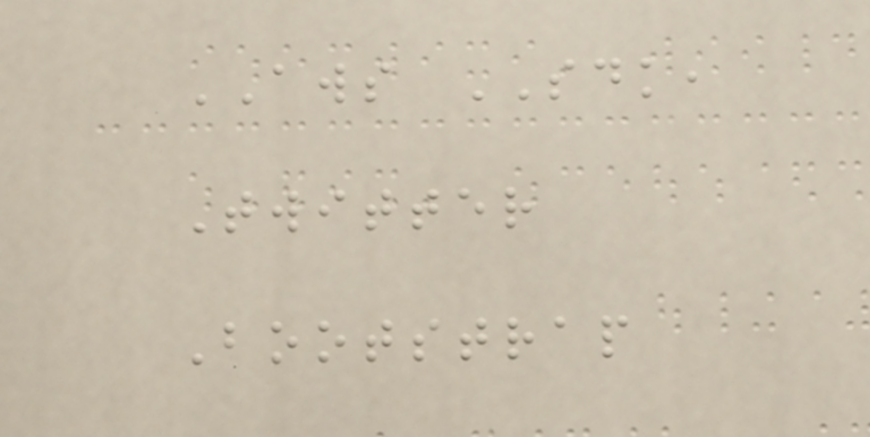AWS SDK,
Twitter
Bootstrap
